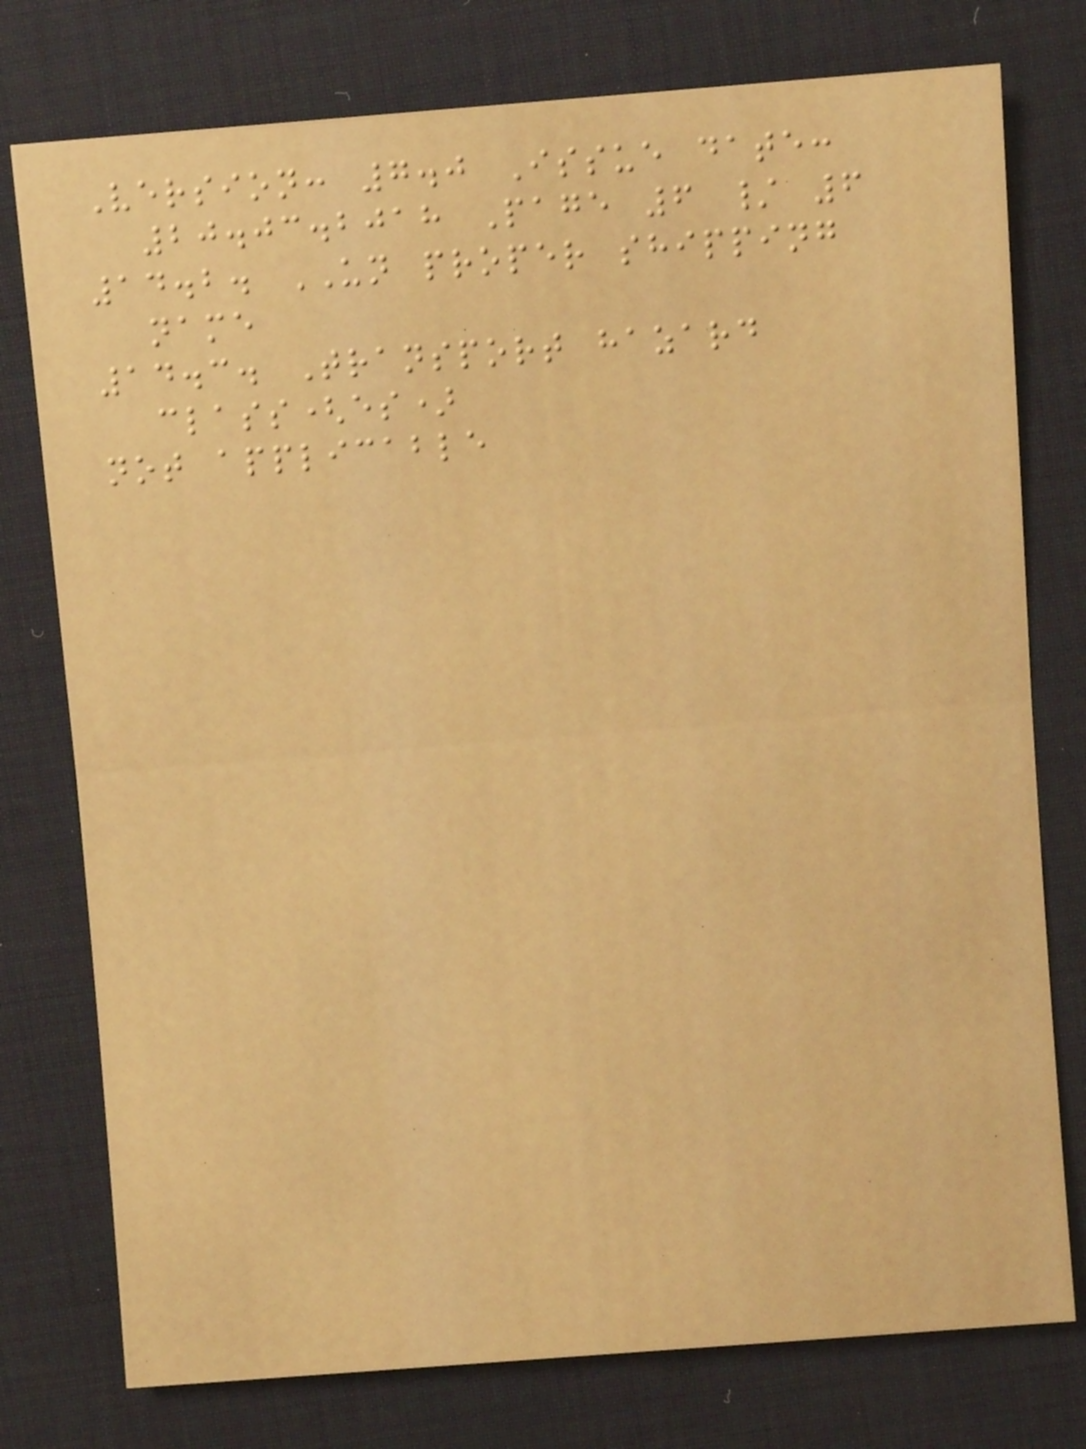Version: 7.0 Issue date:
20.03.2018 Page 6 / 6
14.2. UN proper shipping
name
14.3. Transport hazard
class(es)
not applicable
